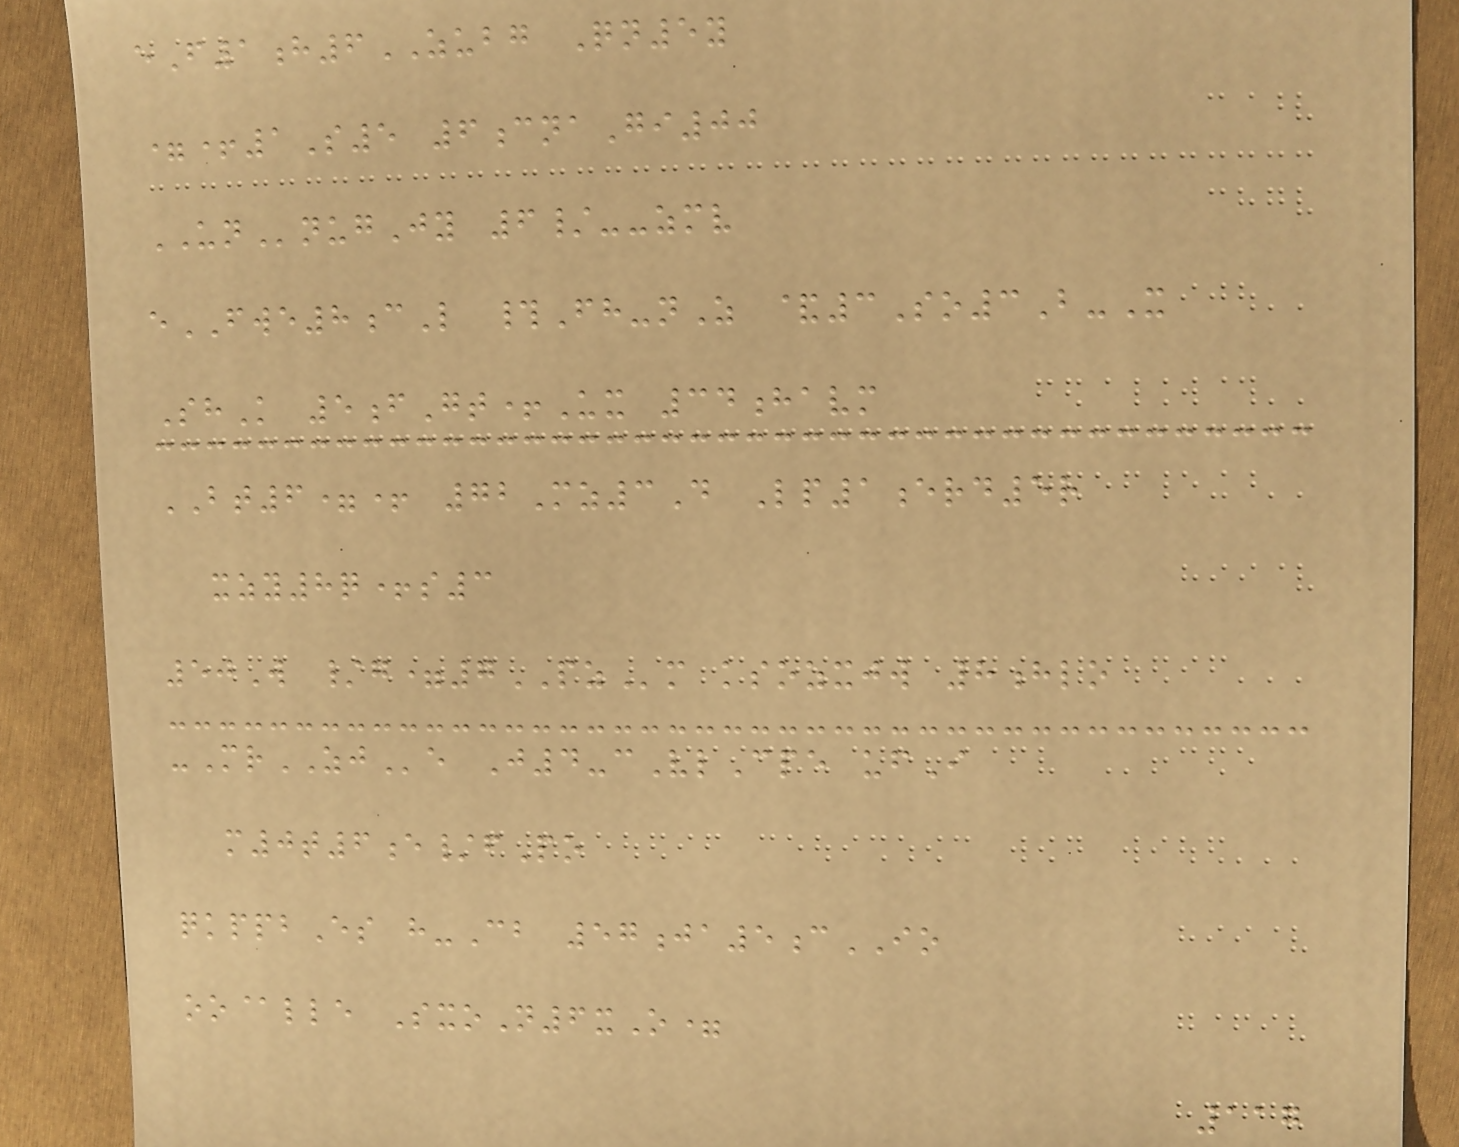eF1h6ZUBG Qn5y
=+1S5 6cnaGi00
UNnugJy 6/--zmv
eFWE8cL #Fh-nZ &3So3B-X
ShK 5fGt+Ux 34havm
BT6=+ 72Mz3D Lp1erd5r
xzy8q+s3
50W /g=7PZm ksozxjw 8hlo
-MrZJe J4-cVlCpe ufI
m0t6e/fPo
qkppbEs h-Cb 57ja5cIO
oo@lle SxoN6xO=
117
